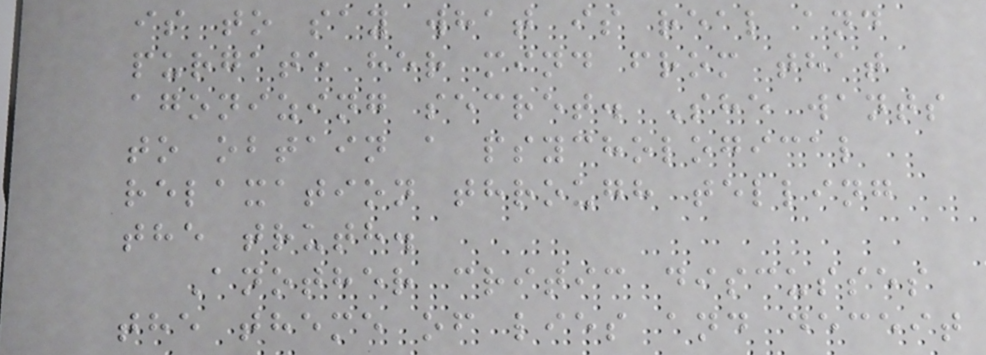is to say what is real and
purgate her mind from that
agonizing secret. She wants
to obtain a psychological
relaxation through telling
the truth.
Another critic discusses
the theme of lies and deceit
